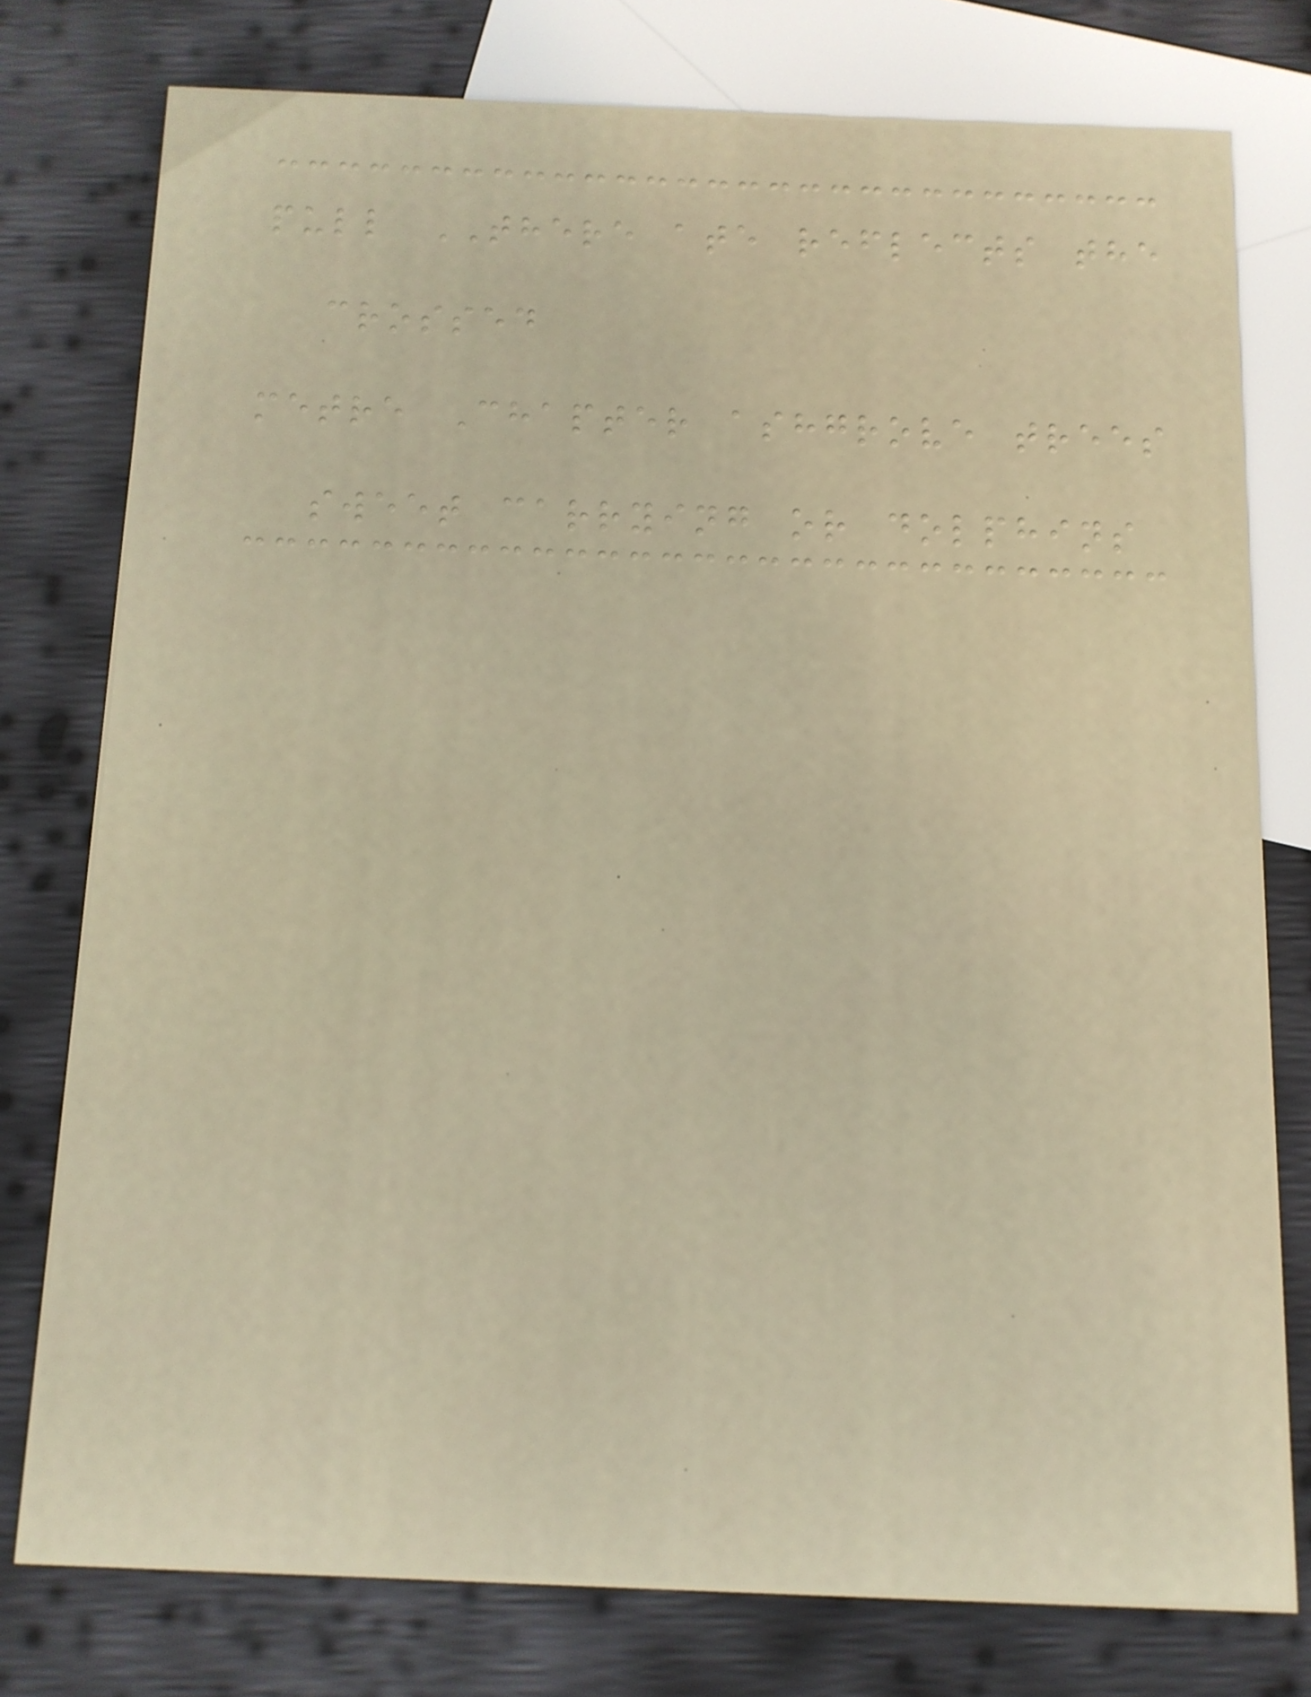pull THERE ate reflects the
crossed
metre Chapter ashgrove trees
sweet carrying or dolphins
